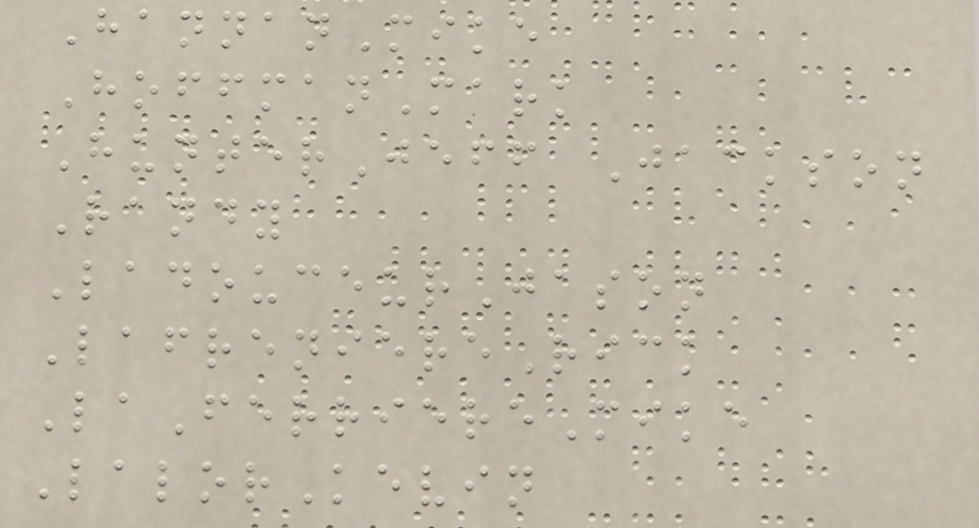HannanMike
HoffmanMark
HunterJeff Jackson
Randy
LadouceurJason
LafreniereRick
LaFerriereMike
LalorKevin
